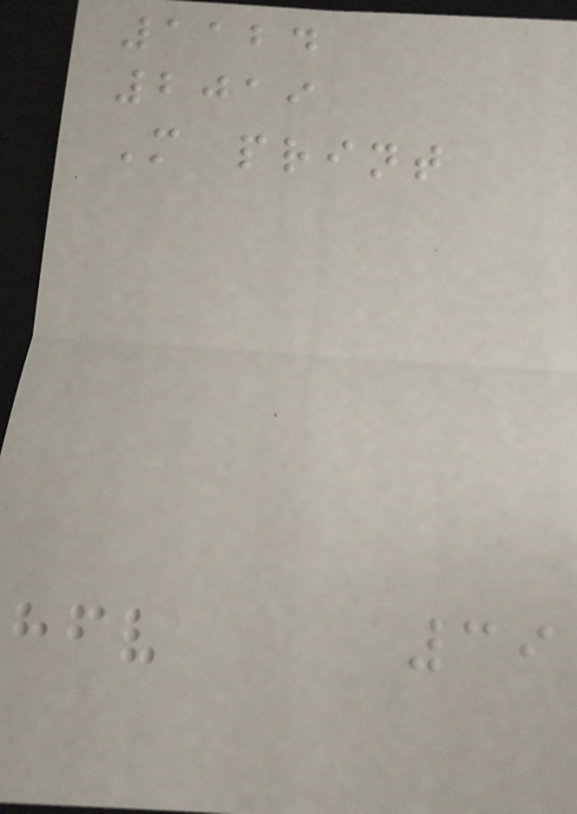1124
2019
M print
39
